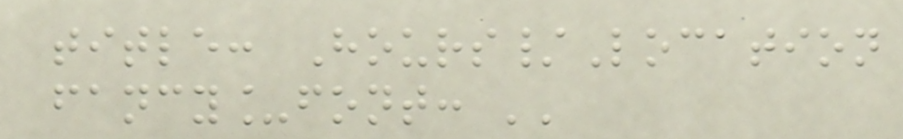title: Hours/Location
fancy_font: ''
